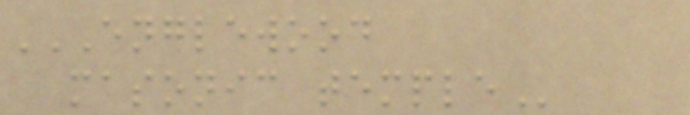ENGLEWOOD
MASONIC TEMPLE
